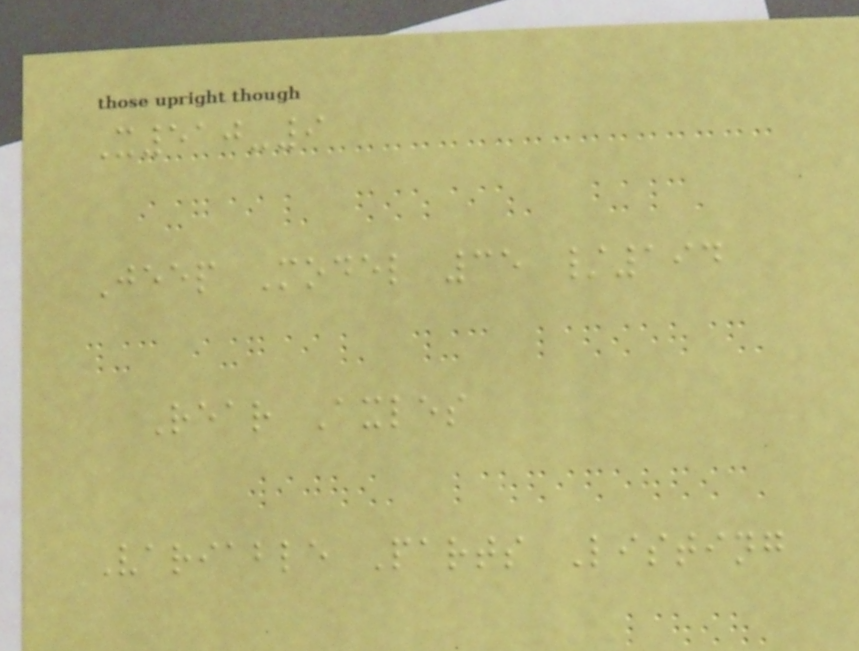X510-9
Jeep Model 35 /194
Rear Axles
Variable Parts Listing
